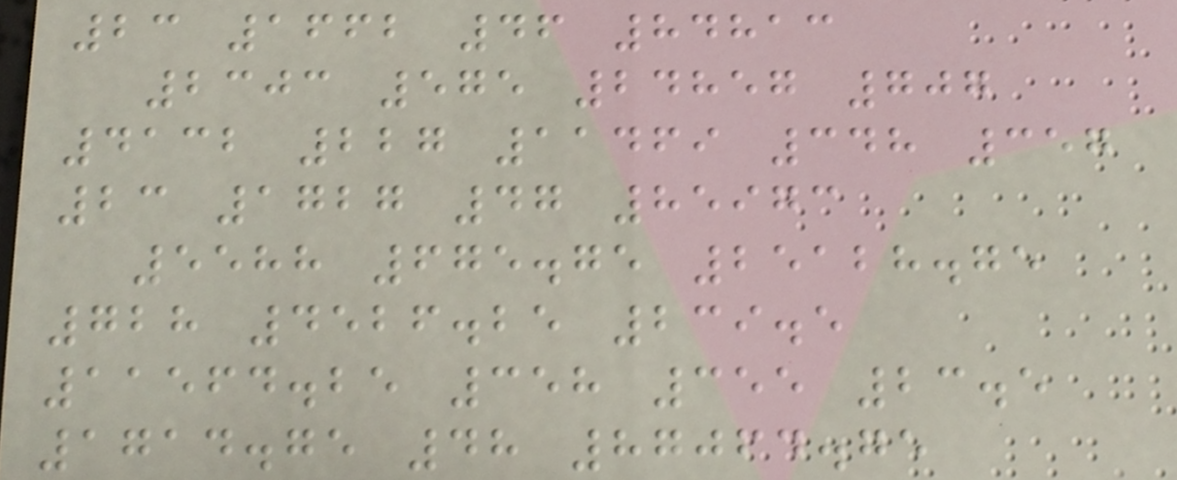23 1662 46 84813
2303 575 24857 707
4132 227 11469 348 357
23 1727 47 85973
5588 675.75 25128.75
728 4526.25 239.5
11564.25 358 355 23.5
1714.75 48 87064.75
